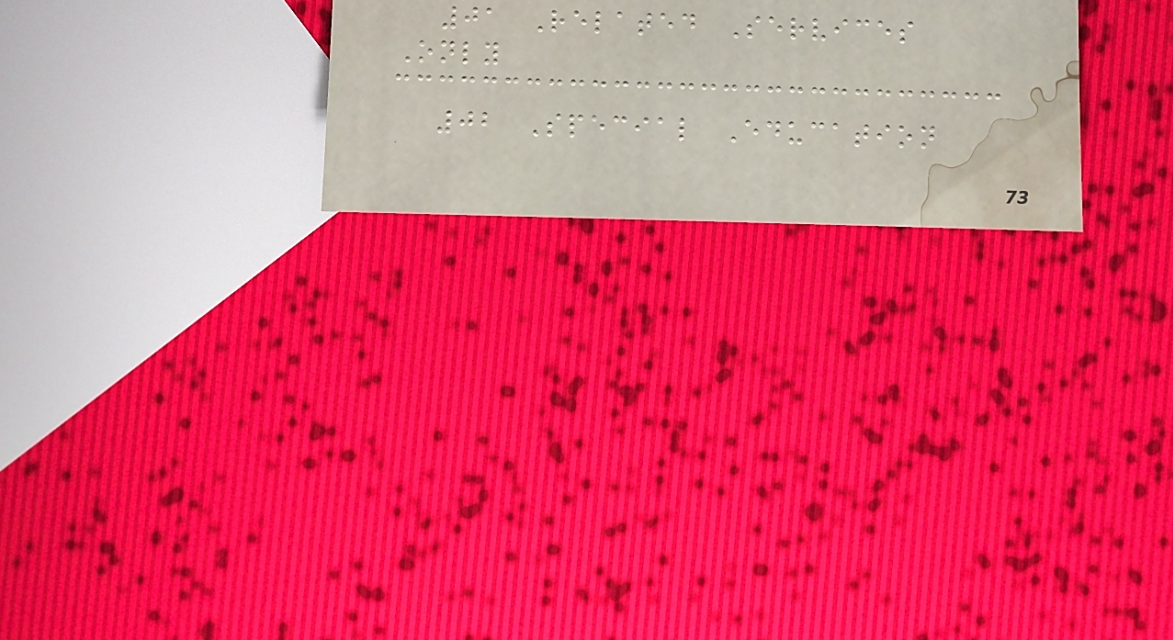01 Related Services
Only
02 Special Education
